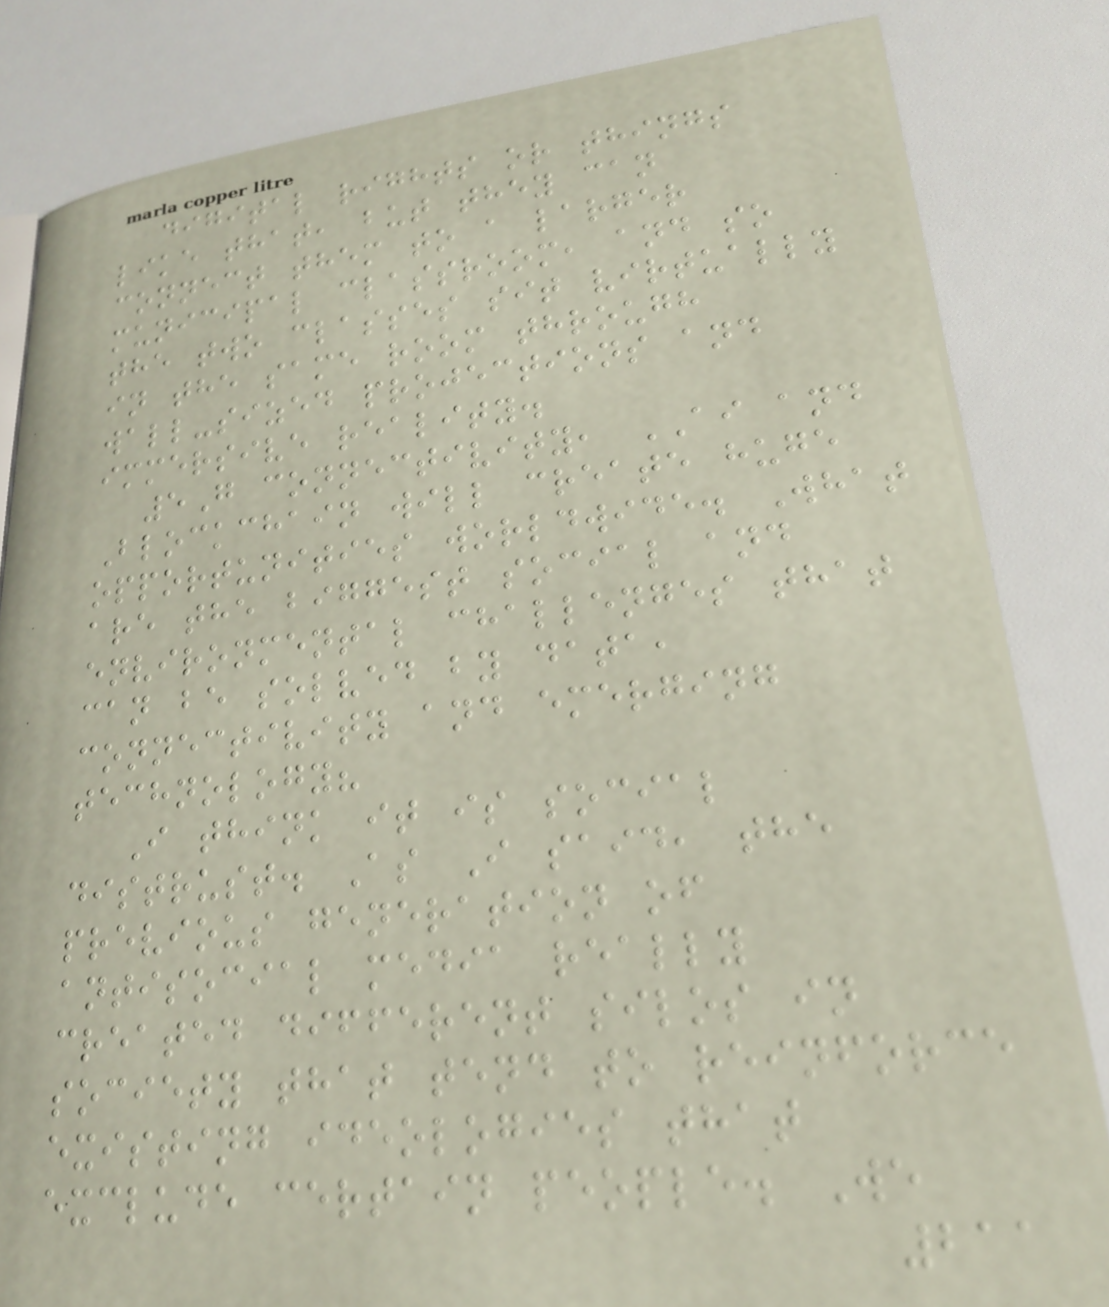digital rights or things
like that, but they can
connect them to a larger
municipal classroom, and so
the two classes sit virtually
in the same room through
wall-sized projections and
immersive reality.
5G connectivity, AI and
Blockchain will create huge
opportunities worldwide. What
are the biggest social and
environmental challenges that
can be solved by data,
connectivity and emerging
technology?
I think it is social
distrust. As I said, the
previous generation of
antisocial media really
created different silos in
society that tend to reinforce
existing ideologies that
exclude certain people. We
211
